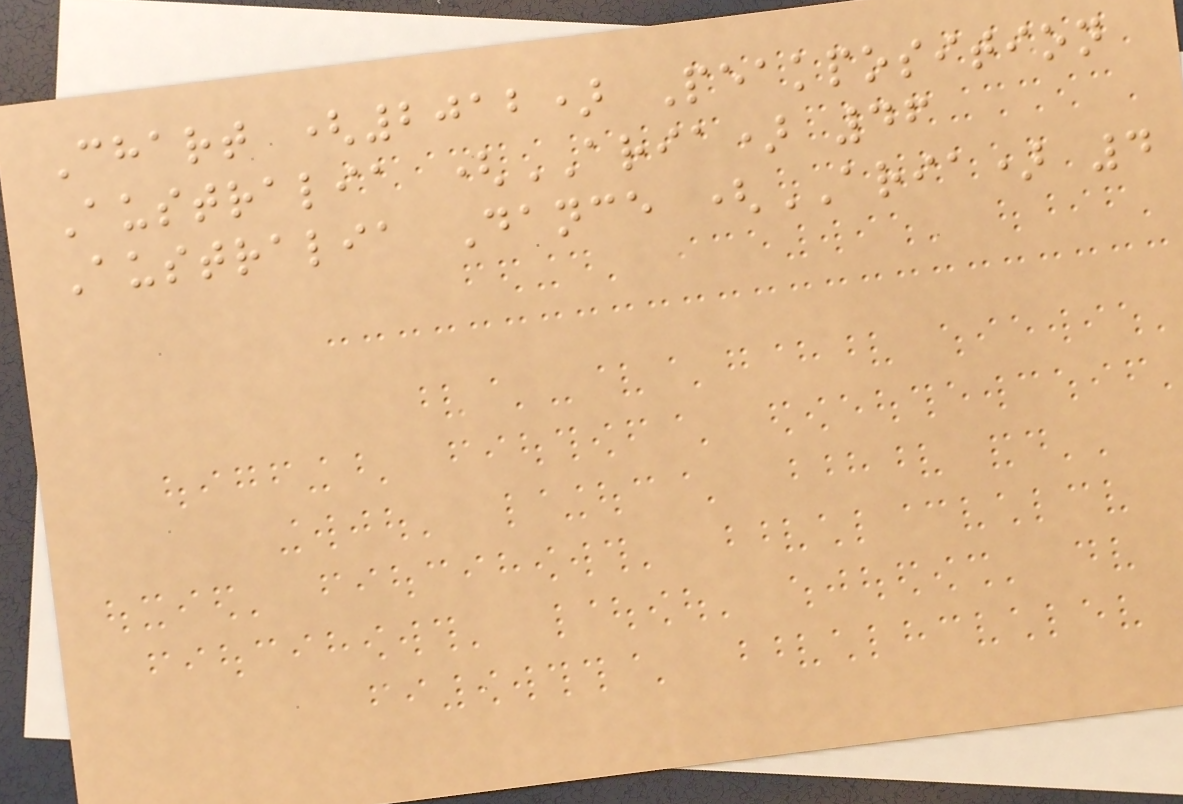Chart (2012) Peakposition
Australia (ARIA) 46
Australia Dance (ARIA) 4
